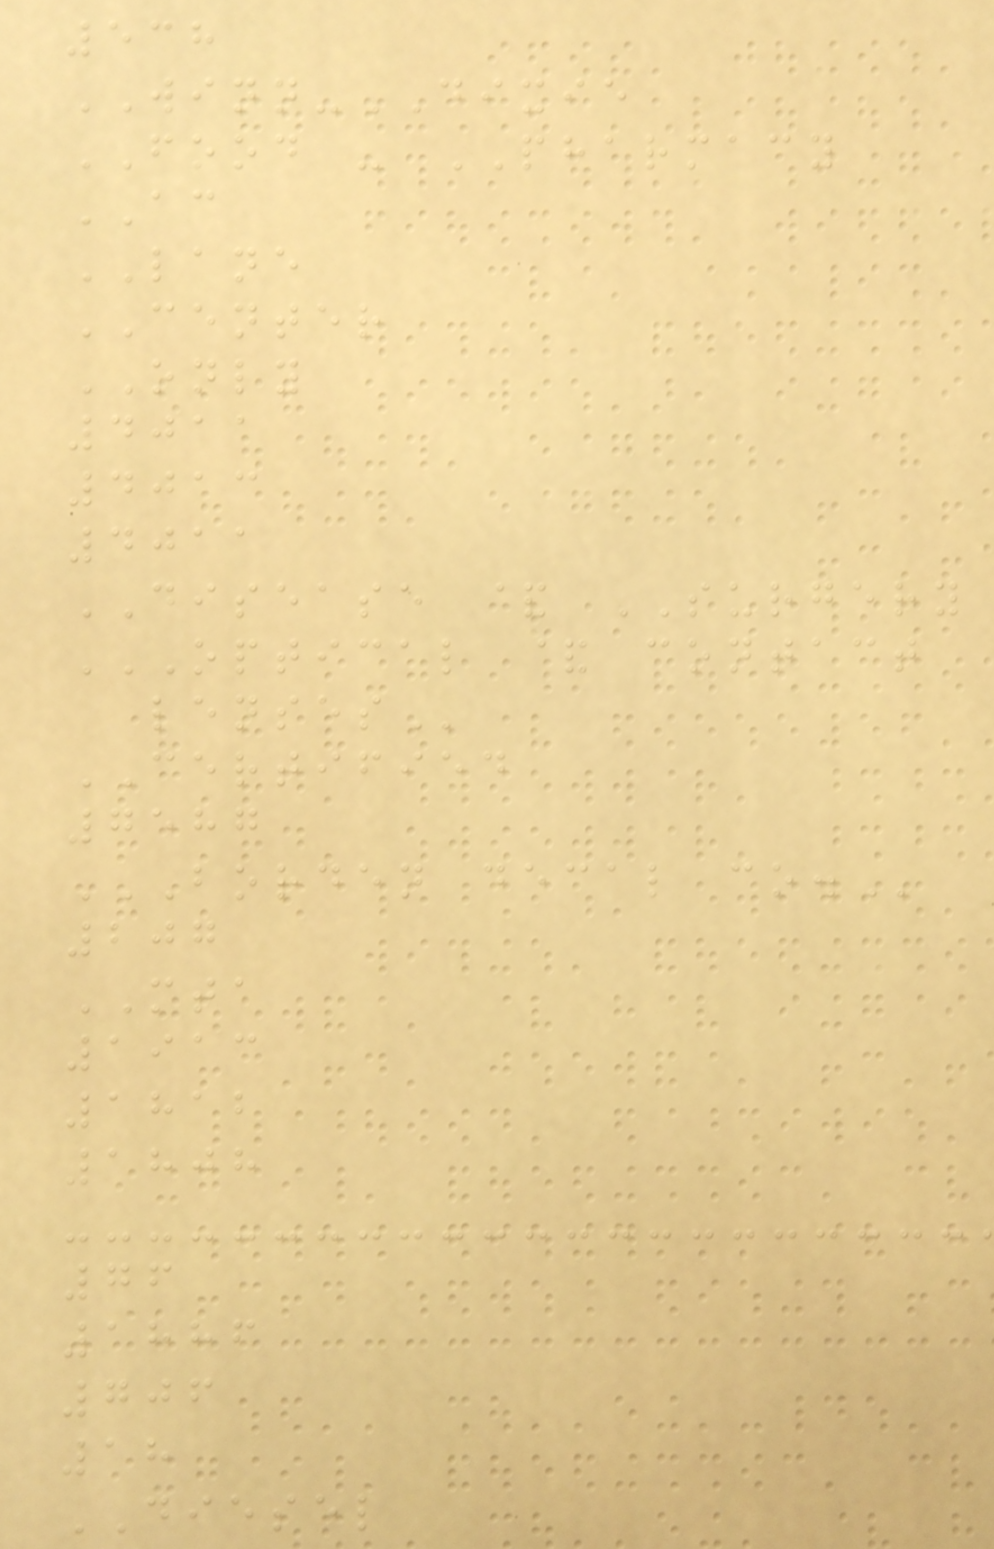538
WINN-DIXIE
FOOD - PHARMACY
AC
LANE
CENTER
ONLY
4011
4013
4011
DISEASE & SURGERY
OPTICAL & CONTACT
LENSES
CERTIFIED
7587
BORDEN DECAL CO.
207
MTA
1913
1812
1808
76
1886
706
18
DIESEL
